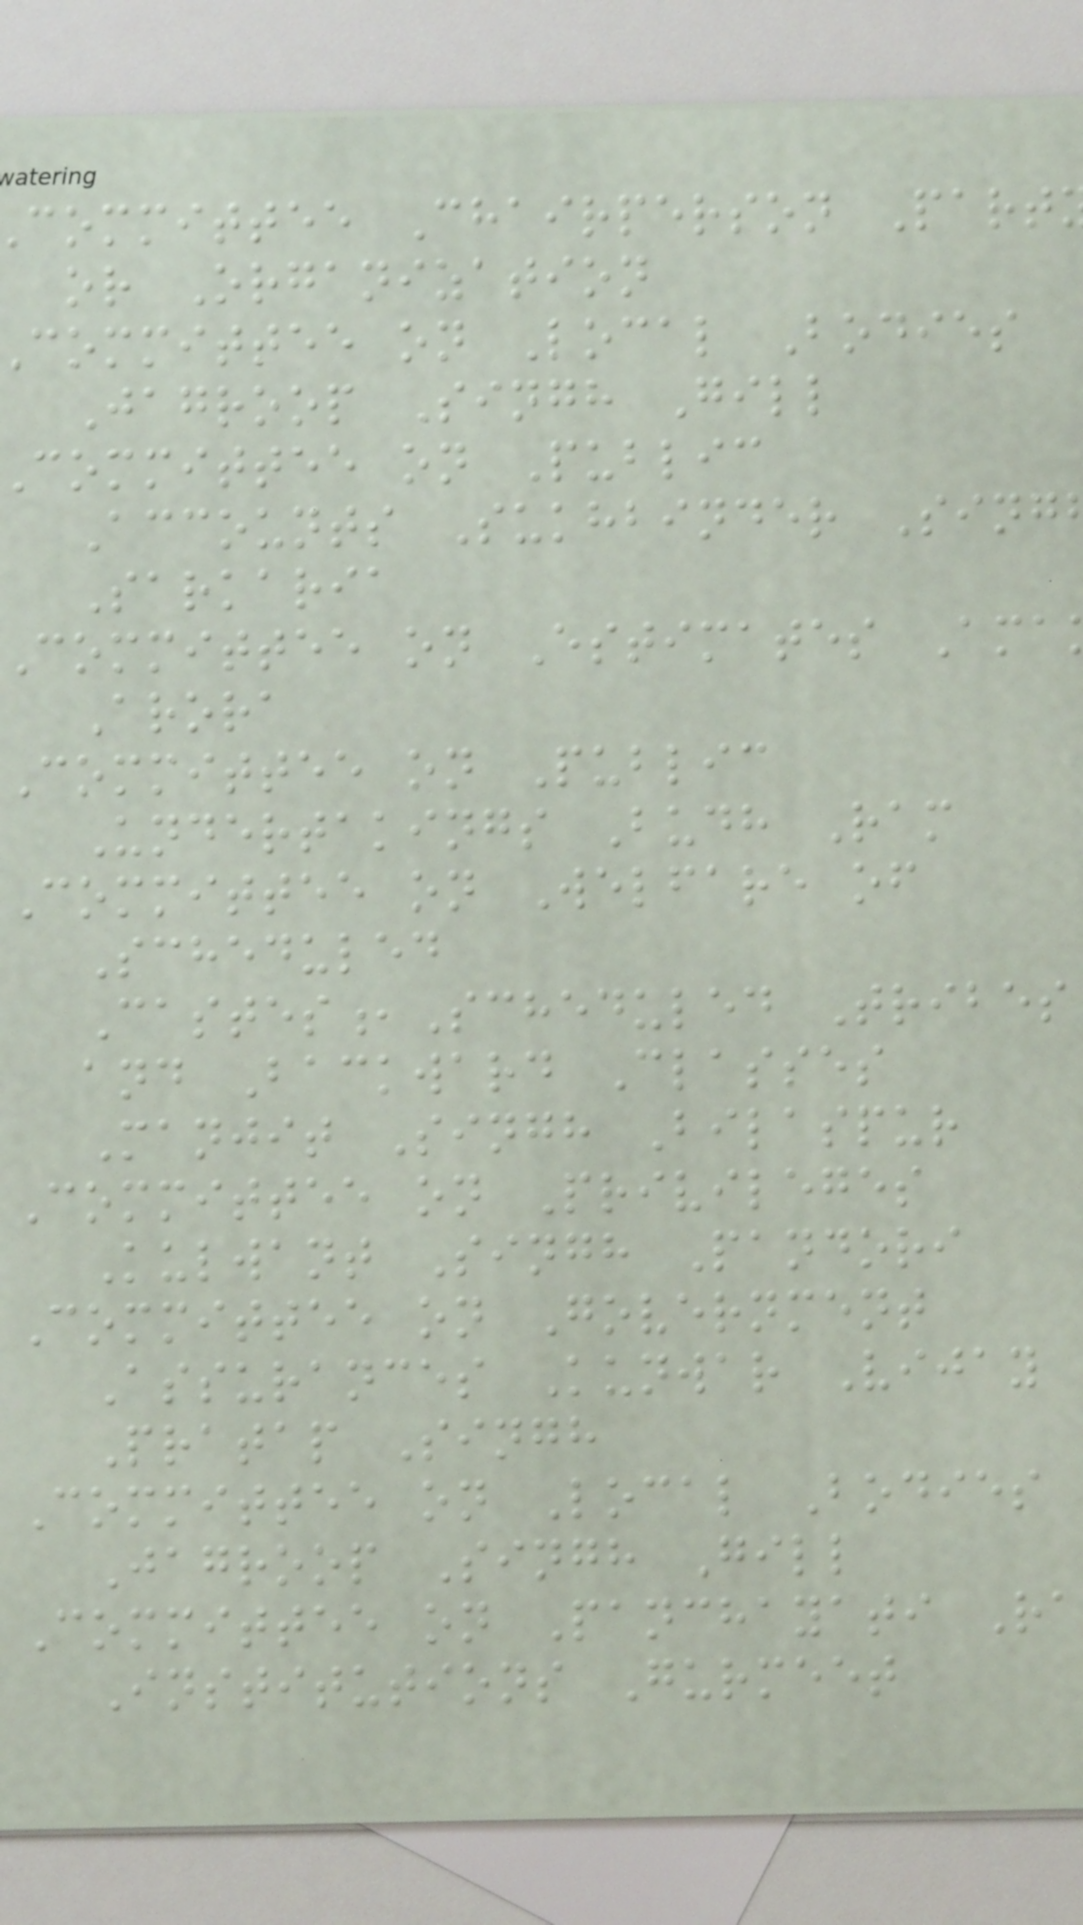committee Chairperson Part
or Organization
committee on Local Bodies
Jagroop Singh Gill
committee on Public
Accounts Sukhbinder Sing
Sarkaria
committee on Estimates Ama
Arora
Committee on Public
Undertakings Budh Ram
Committee on Welfare of
Scheduled
Castes,Scheduled Tribes
and Backward Classes
Manjit Singh Bilaspur
Committee on Privileges
Kulwant Singh Pandori
Committee on Government
Assurances Kunwar Vijay
Pratap Singh
Committee on Local Bodies
Jagroop Singh Gill
Committee on Panchayati Ra
Institutions Gurmeet
